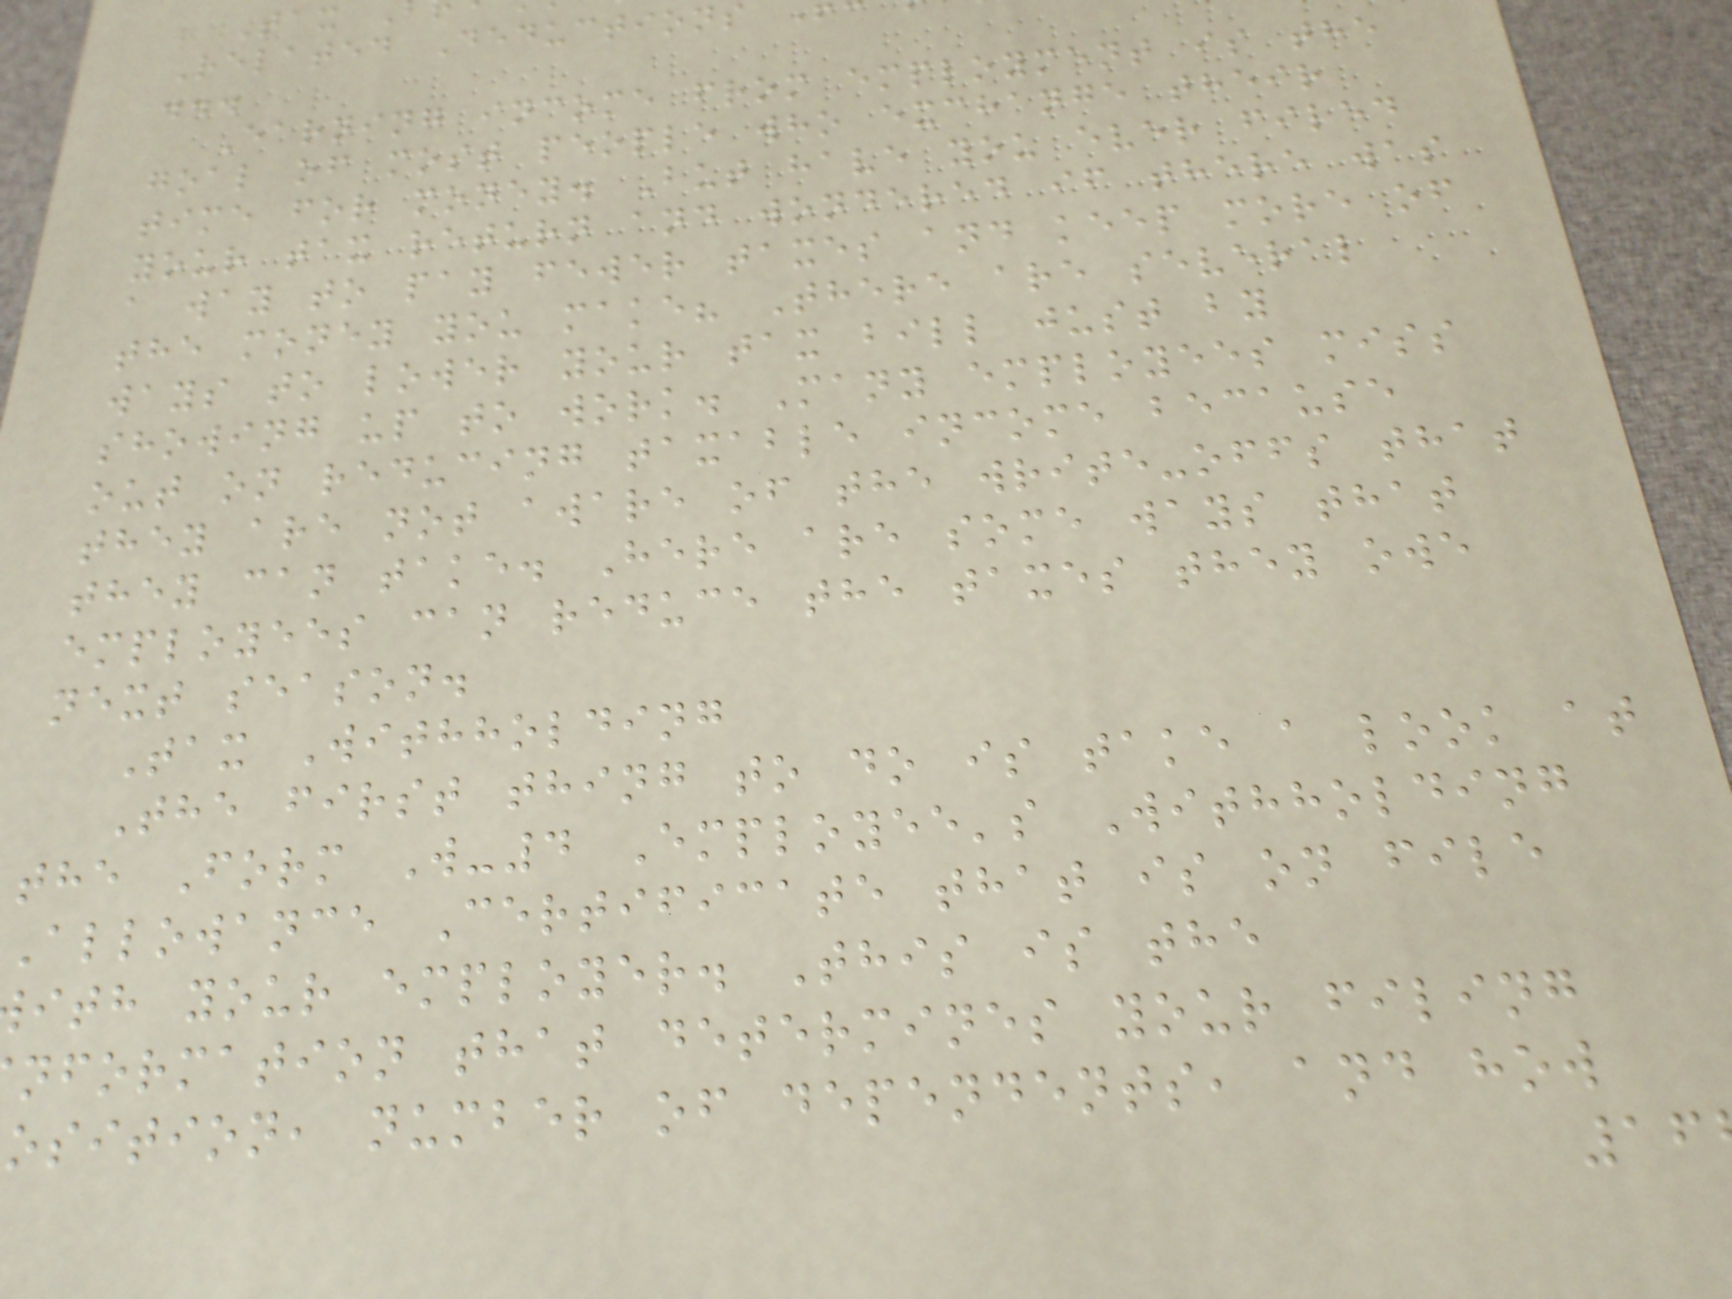Related Deductions
...
Earning income from employment is the
goal of most people who exchange their
time for money. But have you ever filed
your tax return and wondered if there was
a way to pay fewer taxes and keep more of
the money you make? There are several
ways to lower your tax bill just by
showing up to work. Many employees miss
out on reducing taxable income because
they are not aware of the write-offs that
they can take. Here are some ways that
employees can reduce the taxes they owe
next season.
Tax Withholding
The first thing to do is take a look at
the Form W-4 Employee's Withholding
Allowance Certificate that is on file
ith your employer. This is the
nformation that determines your filing
osition, number of dependents, and how
